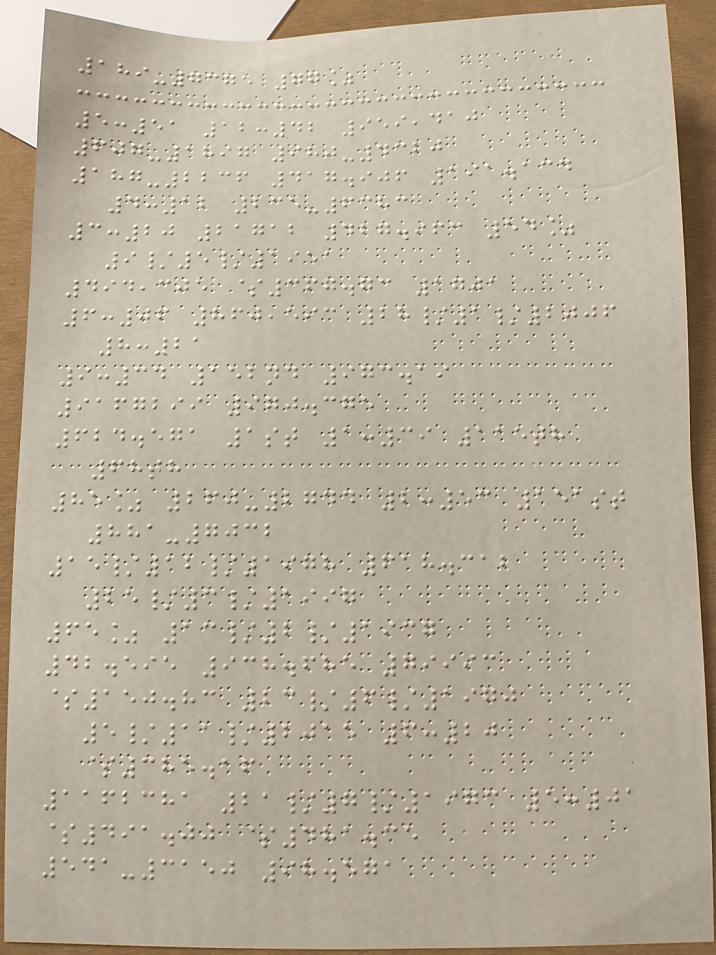189-7375 77%
5:51 12:42 959,410
607-1897 980-4320
187-2236 417.906 191.134
4:12 235-6383
3:20 21712 427.963 54%
9/5/1951
494,305 $367.73 1701
6:06 860,593 28/1/2006
8:21
9:34 152nd 973.19
9167299 970.375
624.571 1st 1:39 115th
68th
85% 260-2744 2:53 151st
881-7032
15/12/1978 618.312
25/3/1997
65% 13/2/1937
42.595 938.685 79993
$150.83 23/6/1970
5/11/2015 6:20
$385.16
1162381 21/7/1973 5:01
$491.00 $481.35
541-3150 98.571
